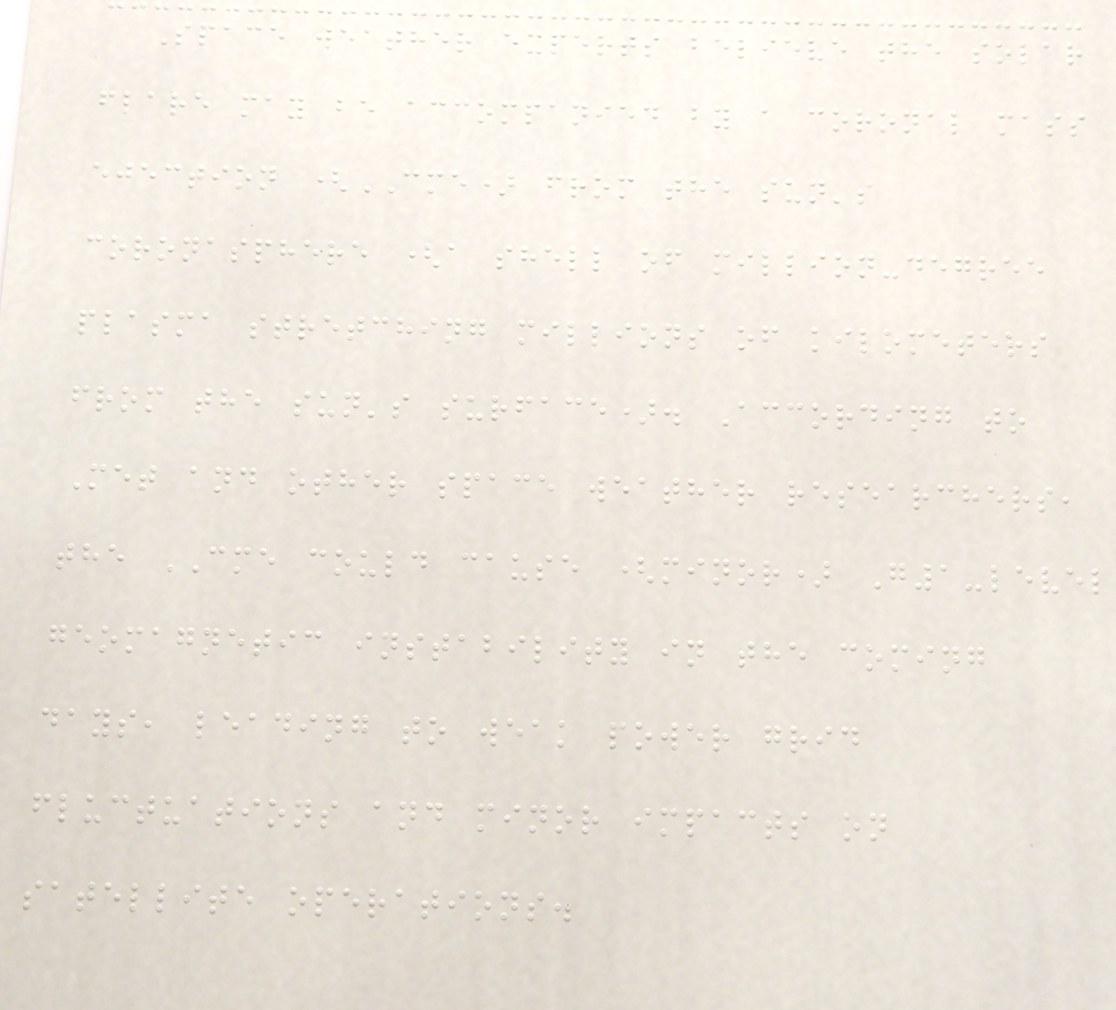Space weather experts believe the solar
flare may be accompanied by a coronal mass
ejection (CME) from the sun's
coronasphere (a shell of million-degree
plasma stretching millions of kilometers
from the sun's surface). According to
Met and other space weather researchers,
the CME could cause (minor) G1-level
geomagnetic instability in the coming
days, leading to weak power grid
fluctuations and minor impacts on
satellite operations.
